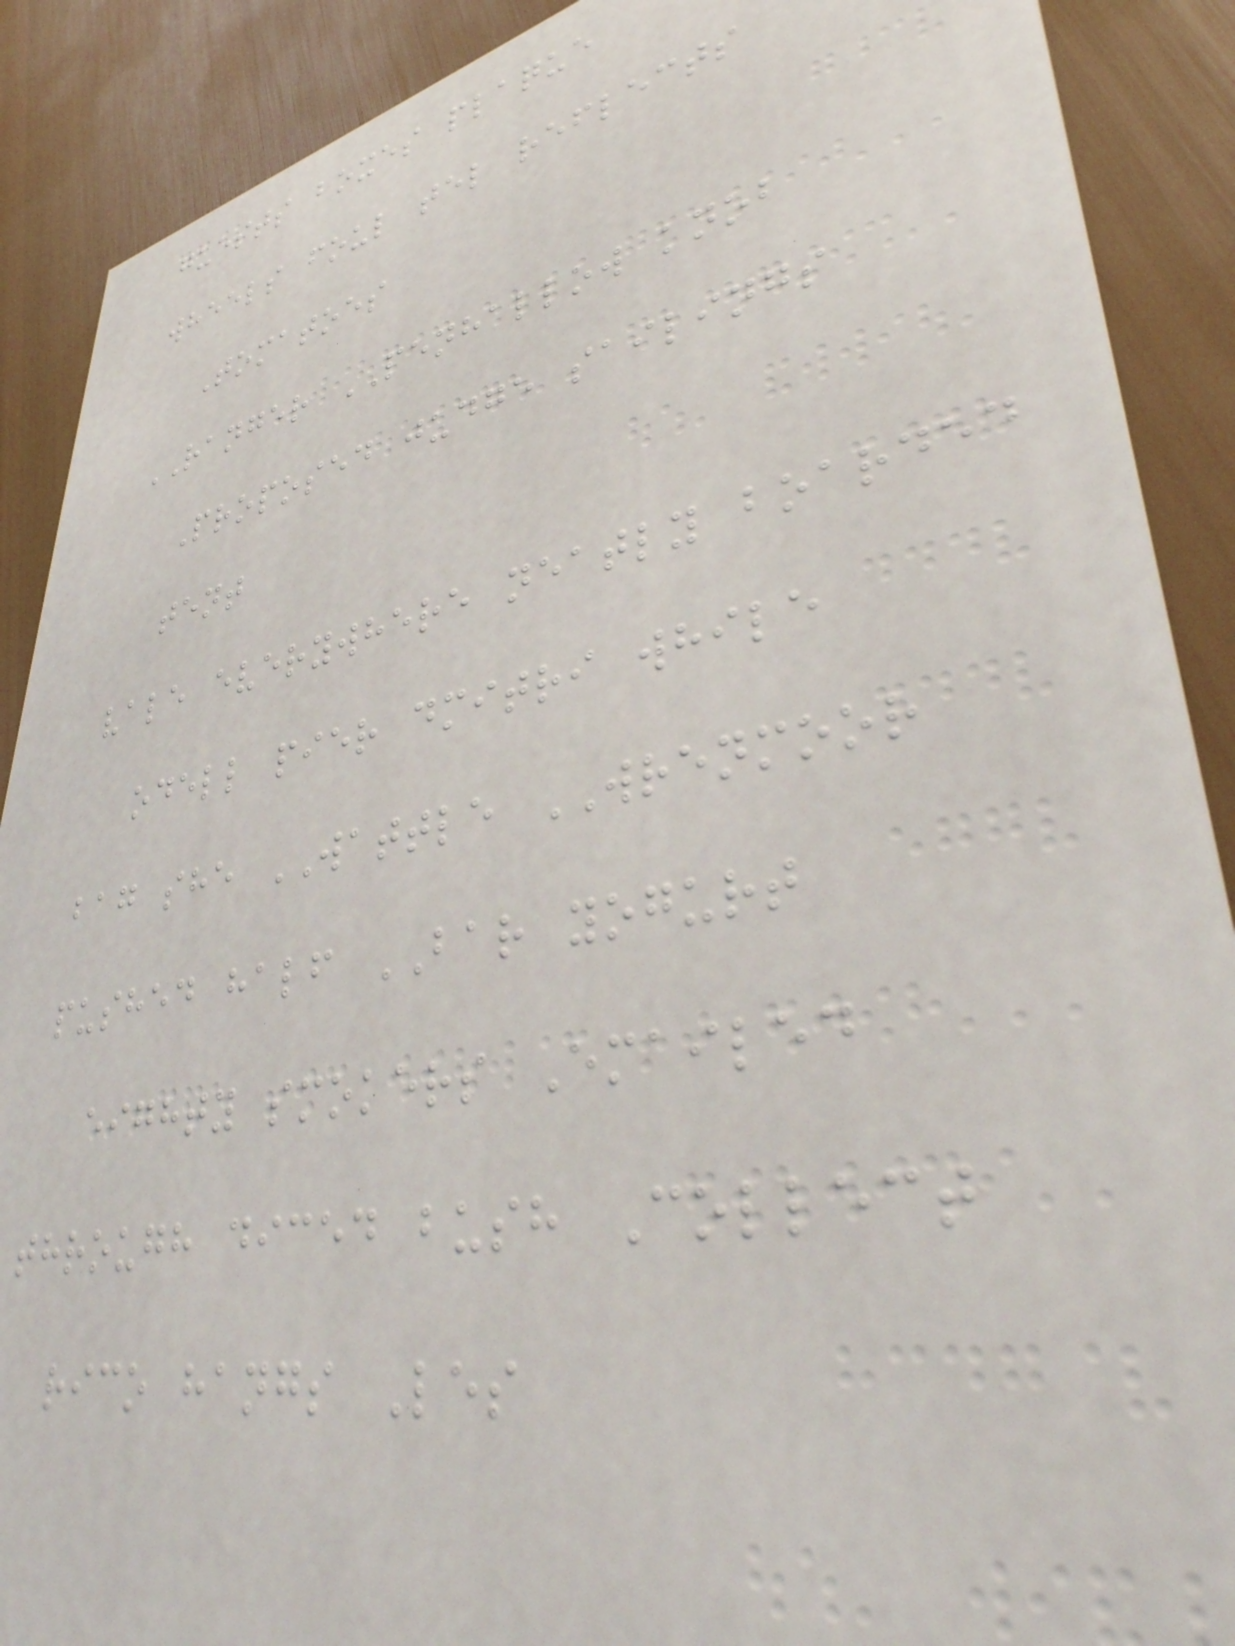guests boxes plaque
wheels foul tel reflects
Tomatoes
RANGER PENHALLOW knob
Proposed judge sailings
tent
vale everywhere neatly boarded
odell pier dmitri while
bag she WATTLE WRENMOOR
pushed half BAR yogurt
eighty smokers Emailed
through diced bush Collect
rico hangs Les
